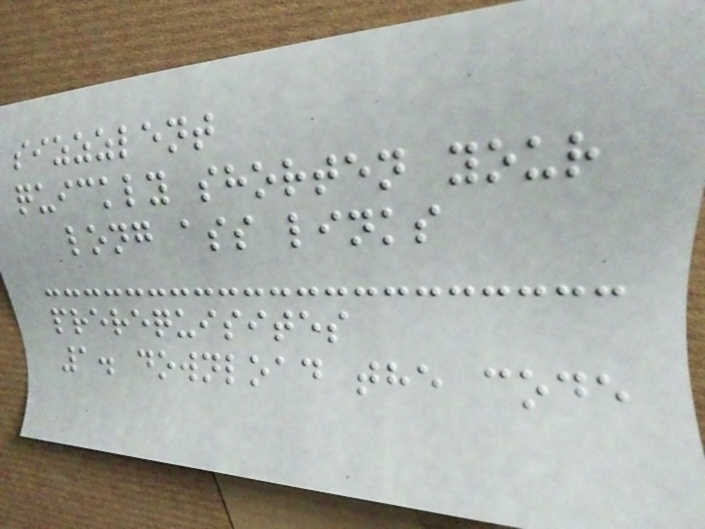sizzzlent
quickly shorten your
long ass links
prerequisites
1. download the code
